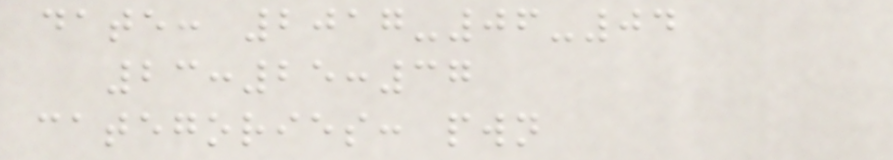date: 2017-06-04
23:25:37
categories: pwn
